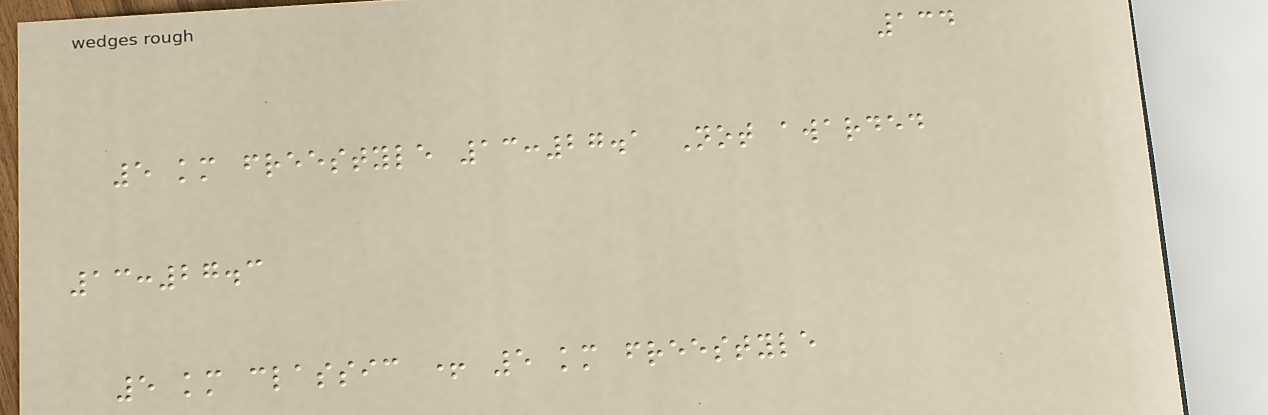134
5 km freestyle 13:27.1 Not awarded
13:27.3
5 km classic + 5 km freestyle
